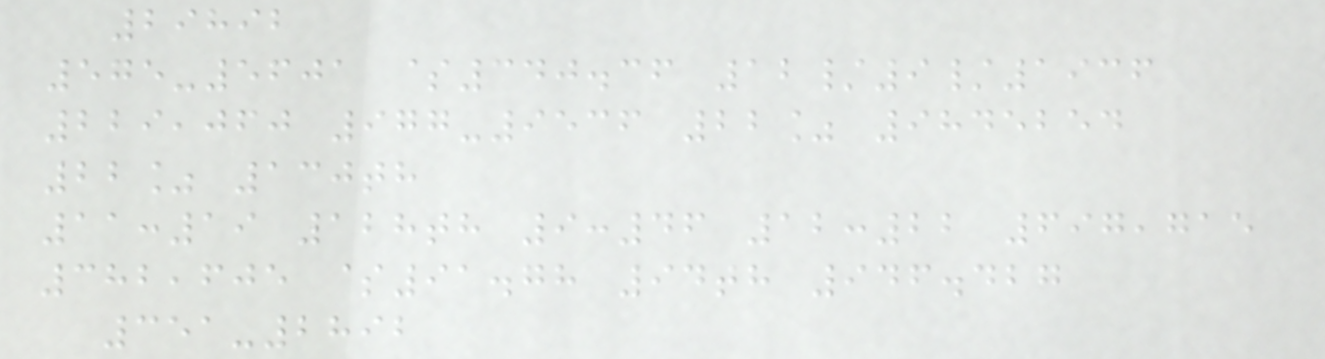29892
575-5601 $340.36 12/9/1936
229,060 977-9536 22% 9845254
22% 130th
11:19 128th 9:46 12:22 697,715
382,605 $91.78 94th 946.427
351-2892
